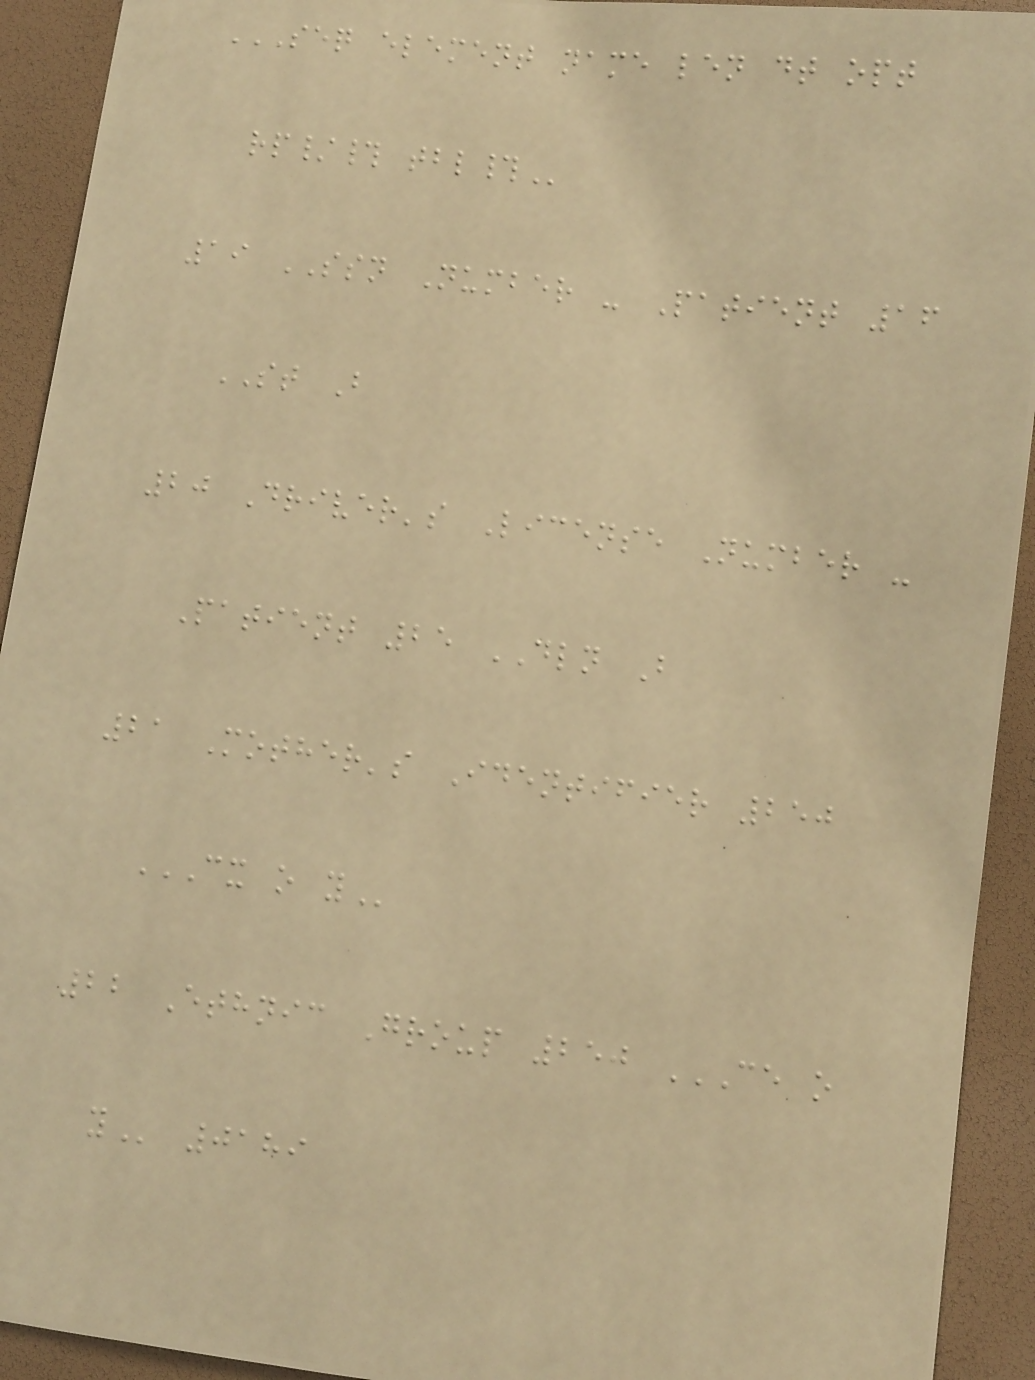SEQ ELEMENT NAME LEN DT OPT
RP/# TBL#
19 SSN Number - Patient 16
ST B
20 Driver's License Number -
Patient 25 DLN B
21 Mother's Identifier 250
CX O Y
22 Ethnic Group 250 CE O
Y 0189
